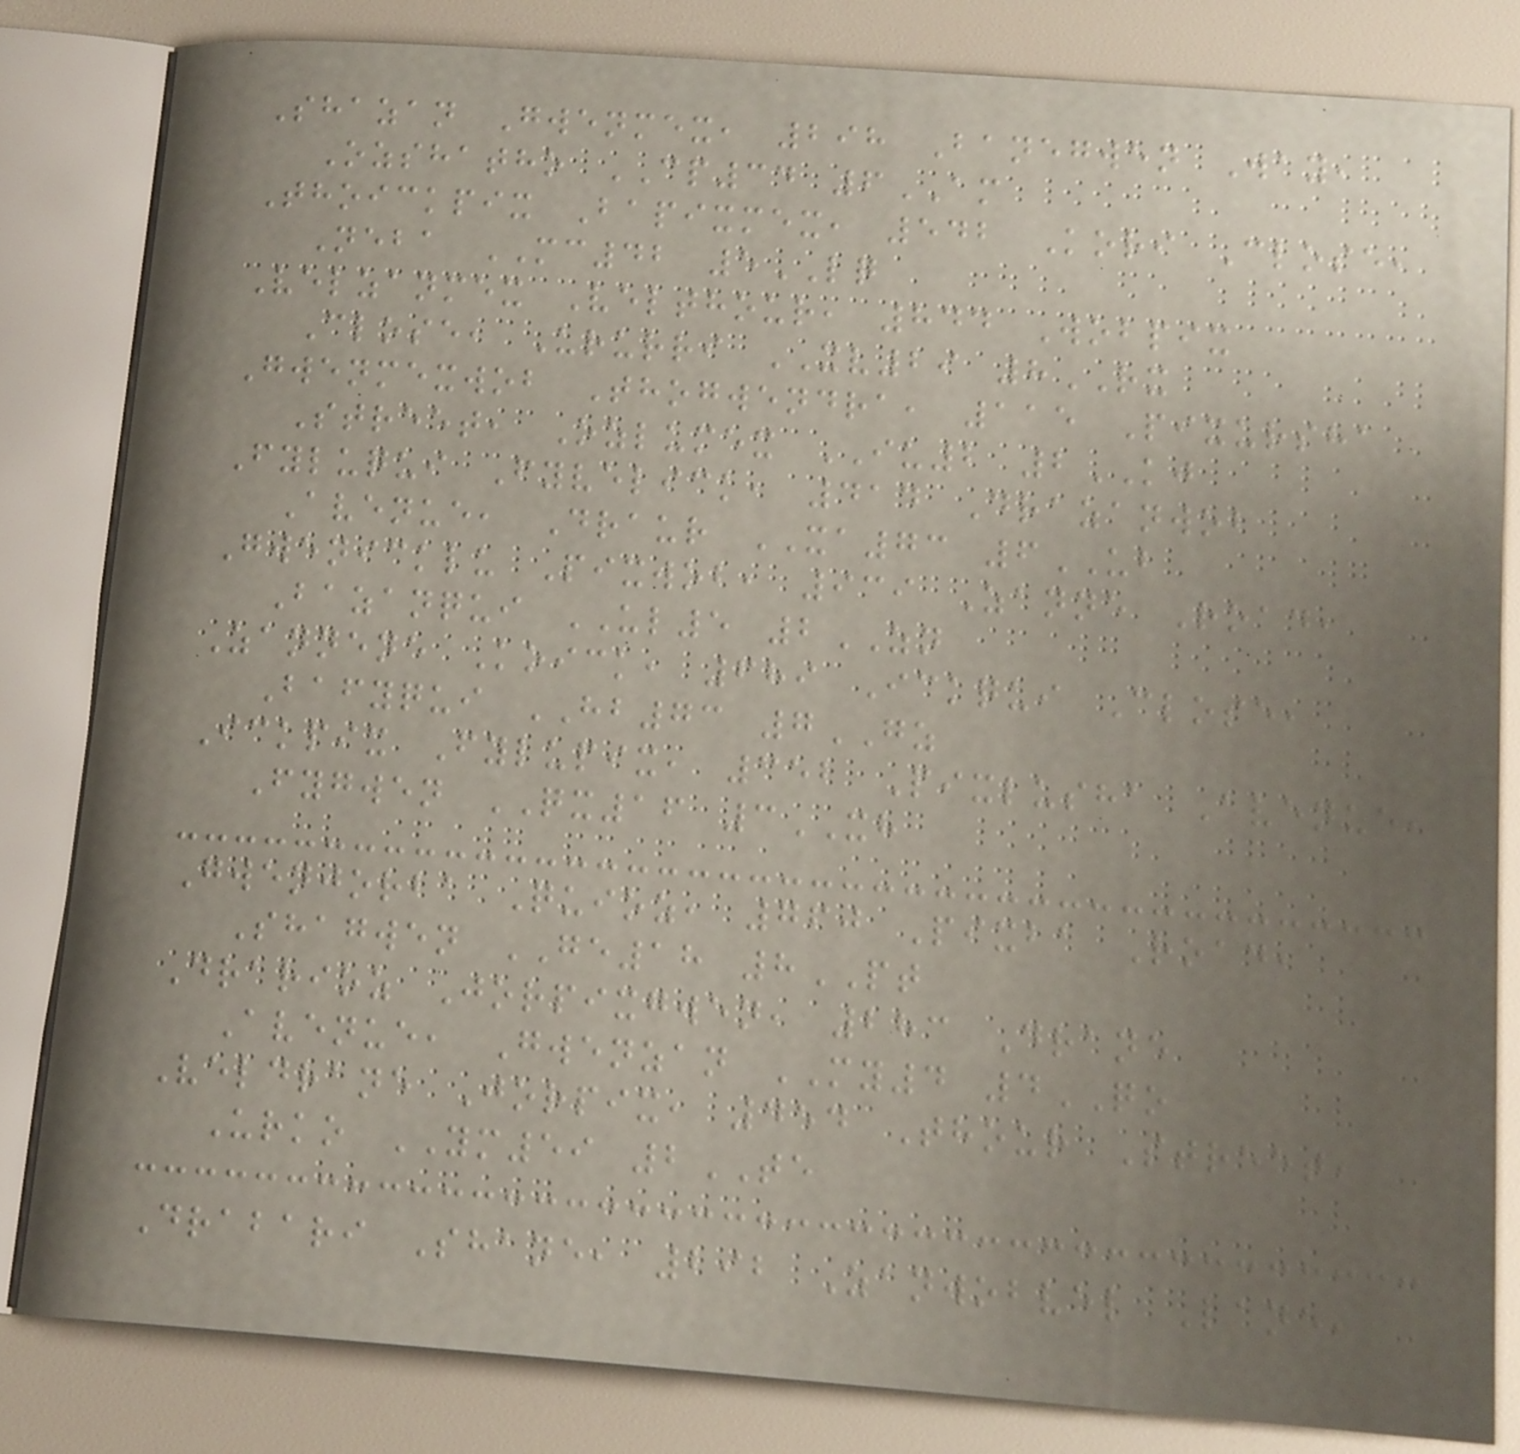Shazan Gwenmex, 298 Banegwen Way,
Ozshatho CP34 6AM
Thoickpix Bapixmex, 542 Kori Close,
Neba MC42 5LQ
Velzanmex Velthour, 844 Wobpix
Close, Ururri XV29 8RX
Gwenmexwob Thogwendra, 115 Pixursha
Street, Ozlumex IU2 2KJ
Fyluqui Fyvelick, 414 Drazanwob
Avenue, Draur XA73 6UB
Gwenicklu Pixwob, 939 Zanne Road,
Bazanqui UL5 2ZN
Zannene Koick, 689 Ickqui Close,
Bafyqui HB73 7GZ
Ickpix Fylupix, 352 Pixlusha Avenue,
Fygwen QX16 3XH
Gwenjorba Quioz, 760 Pixba Road,
Shagwen GE18 8PT
Drarioz Jorpixgwen, 283 Drane
Avenue, Gwenzan MY4 4QO
Veldrane Jorpix, 454 Thour Street,
Urko YM59 2TE
Drabari Shane, 292 Zanwobvel Lane,
